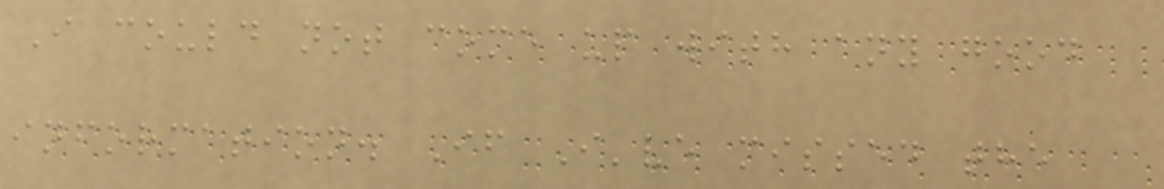I could not come up with any good
information. If I've missed the
